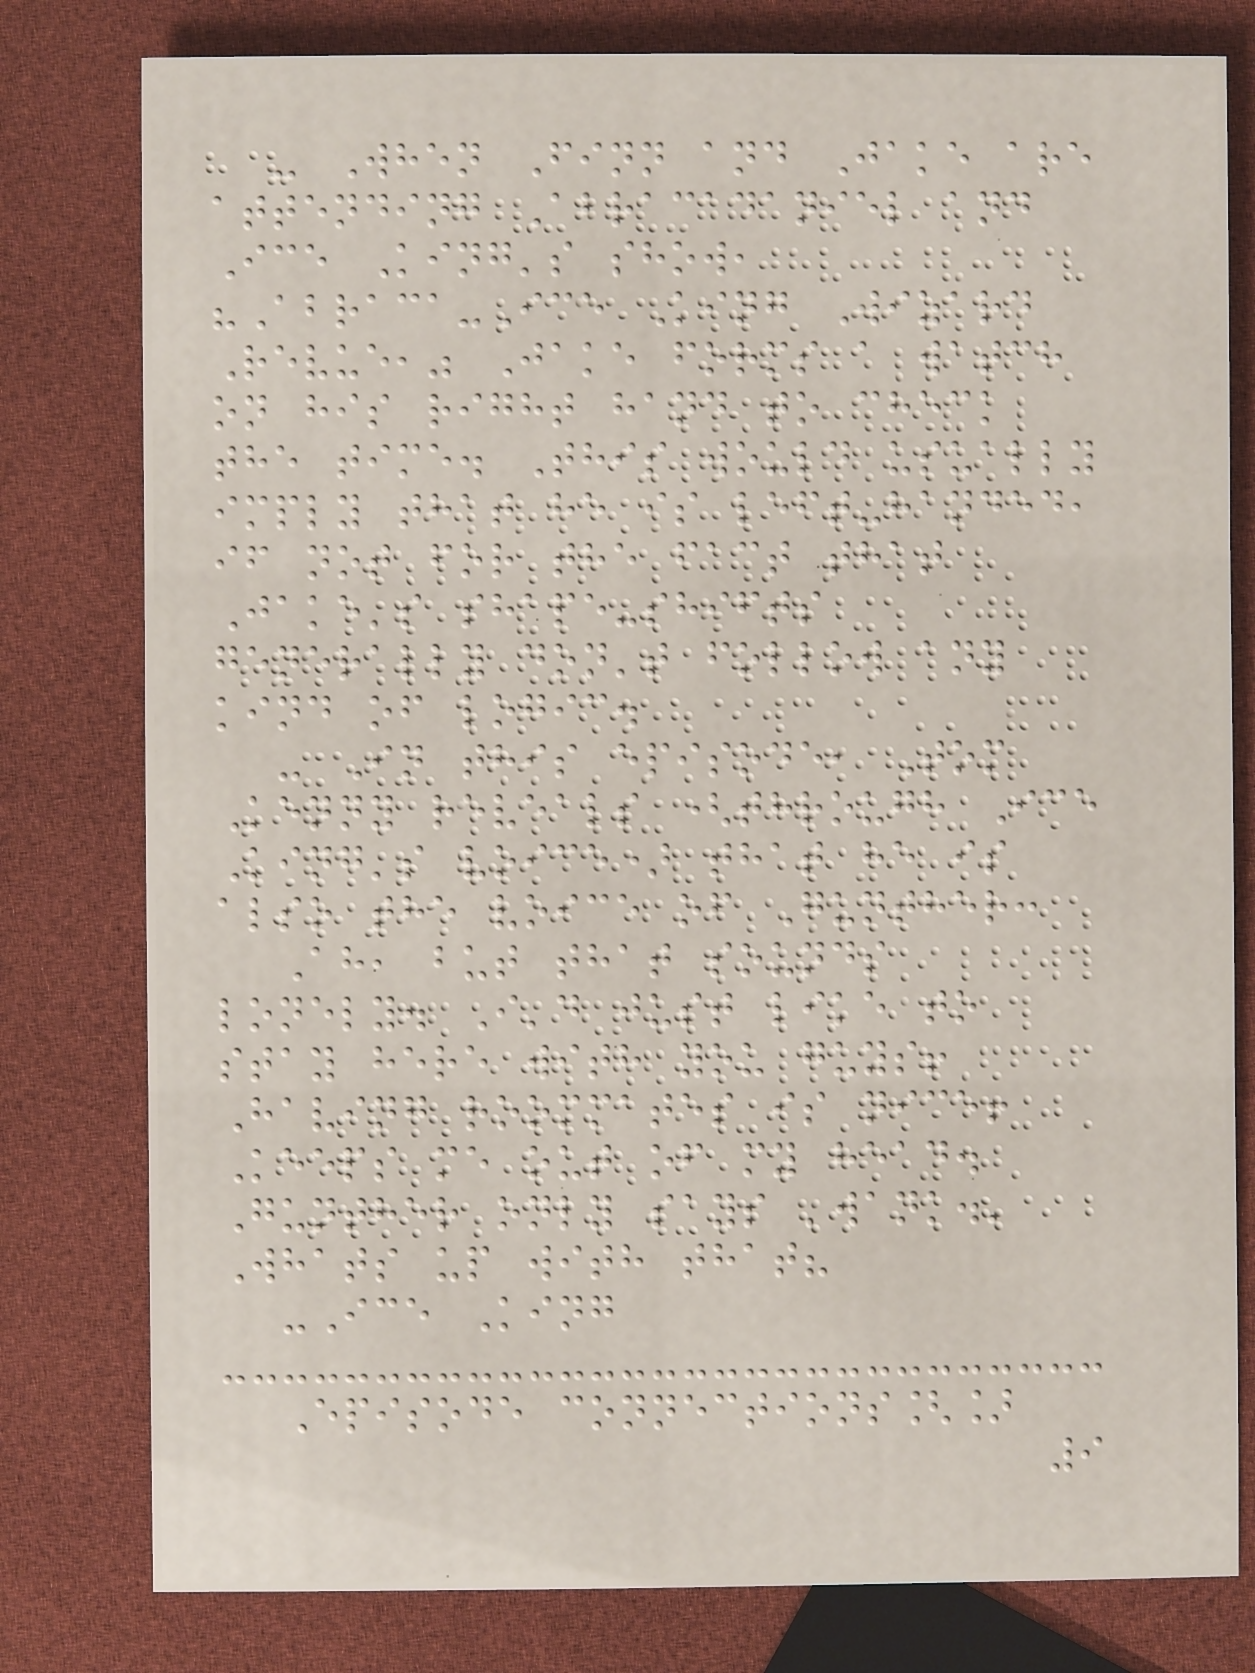- When Finn and Jake are
attending Abracadaniel and
Ice King's show,
"Abraca-Ice King Wizard
Revue," Jake forms a watch
on his right hand to check
the time. This would usually
imply that he is left-handed,
if not for the fact that
Jake's shape-shifts
generally don't follow any
kind of logic.
- In this episode, Tom
Kenny reveals (through Ice
King's voice) that he is
also the voice of Gunther:
Ah, but that sounds
lonely. I'd just like to
stay here with you guys!
Having roommates is nice!
Keeps me out of my head.
Gunther only says 'wank.'
Whats up with that?
-Ice King
Episode connections[]
9
